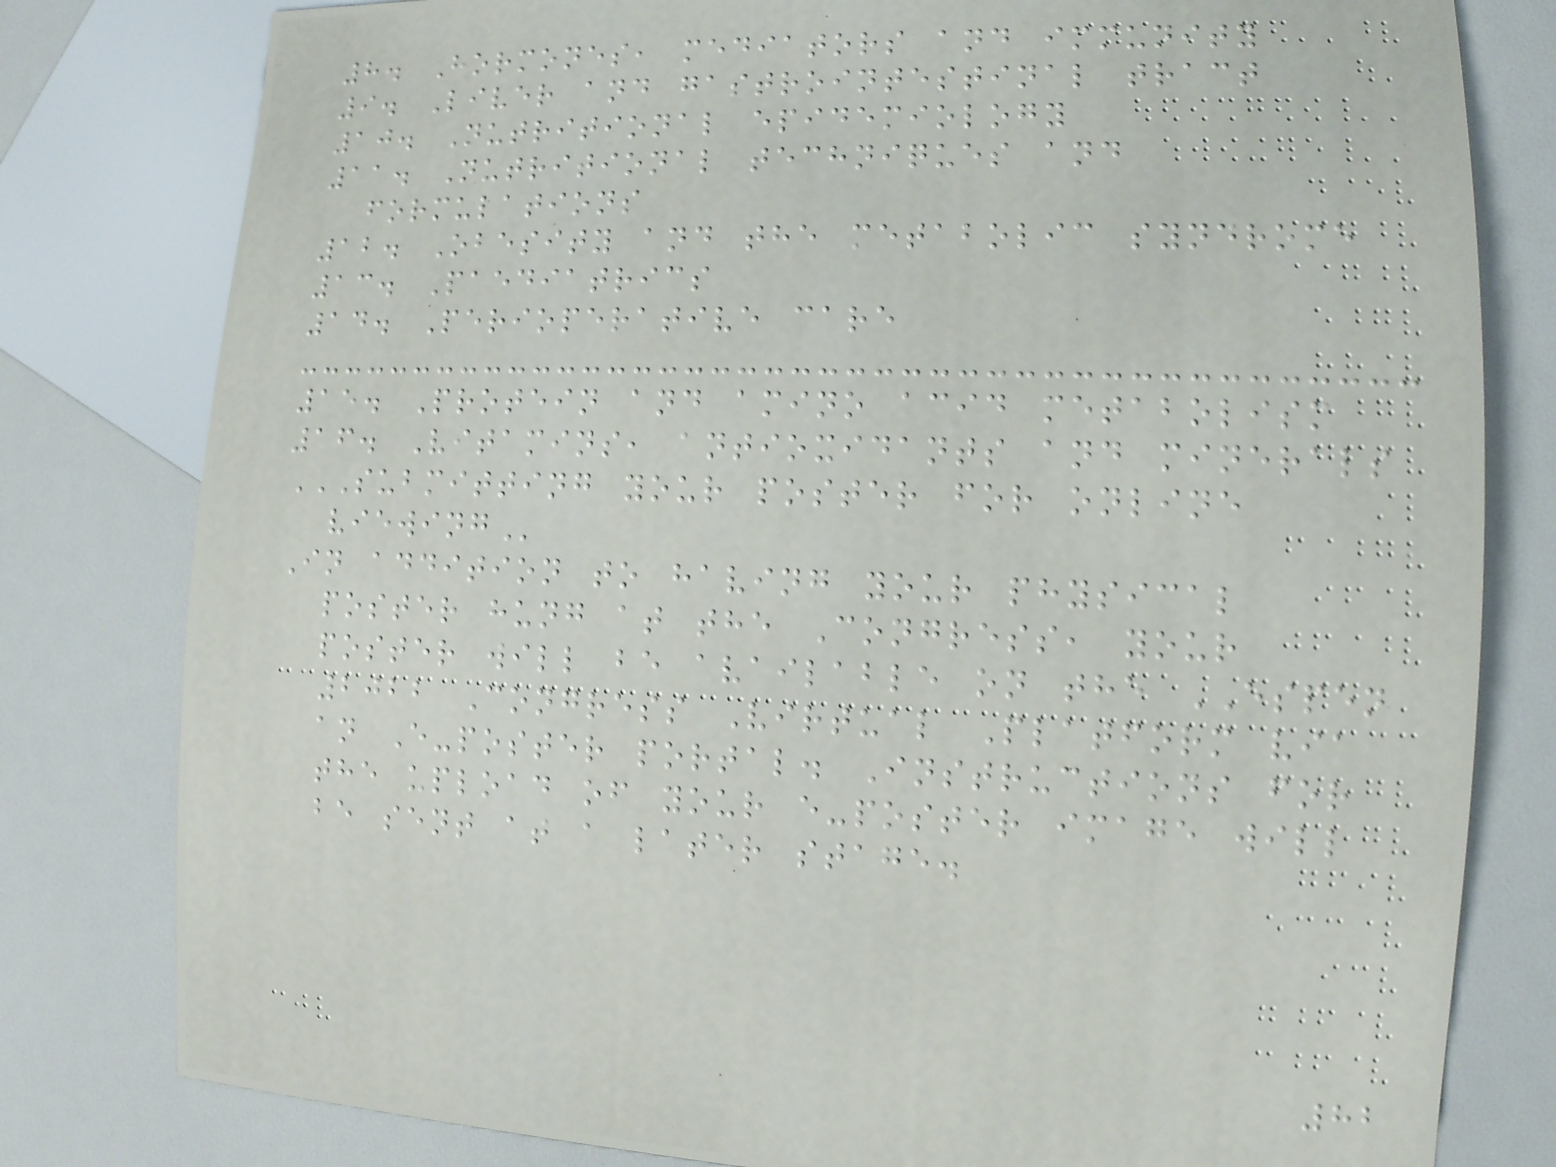8. Hormones, mediators and immunity
9. Liver and gastrointestinal tract
10. Nutritional epidemiology
11. Nutritional techniques and
formulations
12. Obesity and the metabolic syndrome
13. Paediatrics
14. Perioperative care
15. Protein and amino acid metabolism
16. Vitamins, antioxidants and minerals
SUBMITTING YOUR POSTER FOR ONLINE
VIEWING
In addition to having your physical
poster hung at the Congress, your
poster will be available on the ESPEN
2022 Congress Virtual Platform via
an E-poster portal. Instructions for
the upload of your e-poster image will
be sent at a later stage.
82
